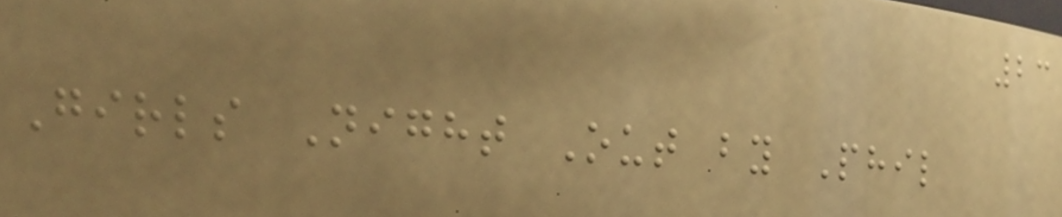23
Girls Night Out by Phil
